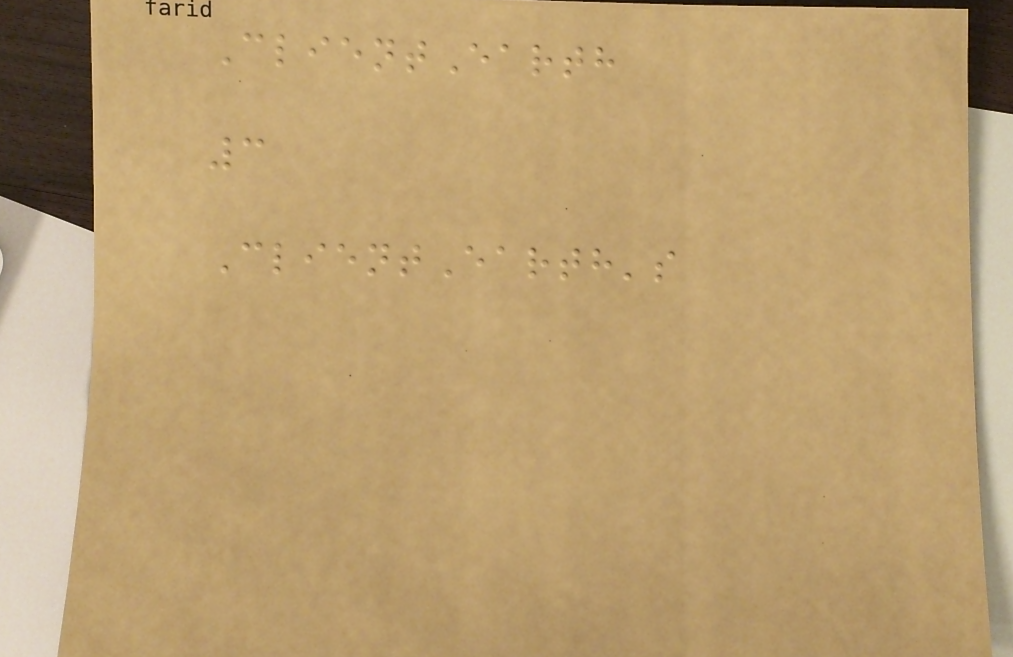ClientEarth
3
ClientEarth's
